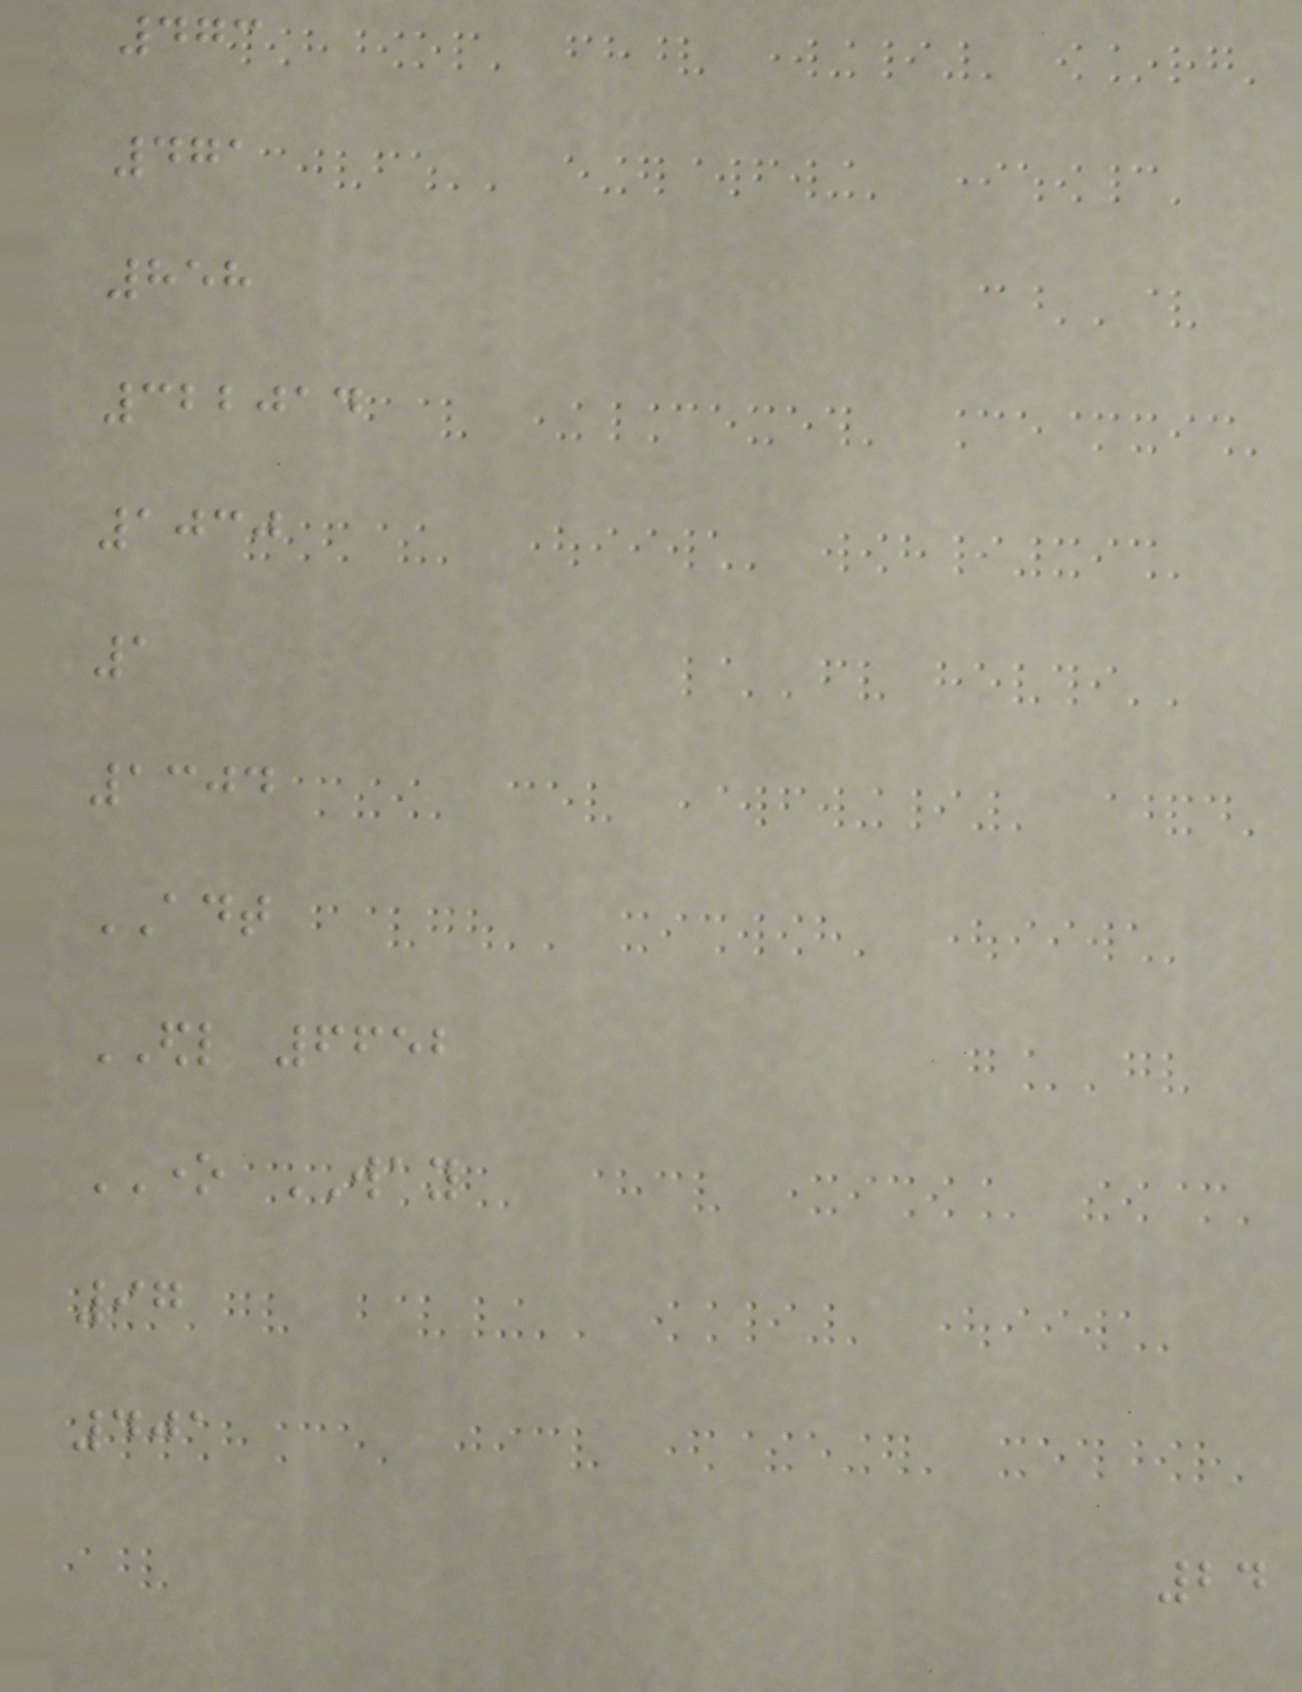473
471
858
322014
1030
1
1304
ADT
EDL 6652
ONE WAY
97
401
24
